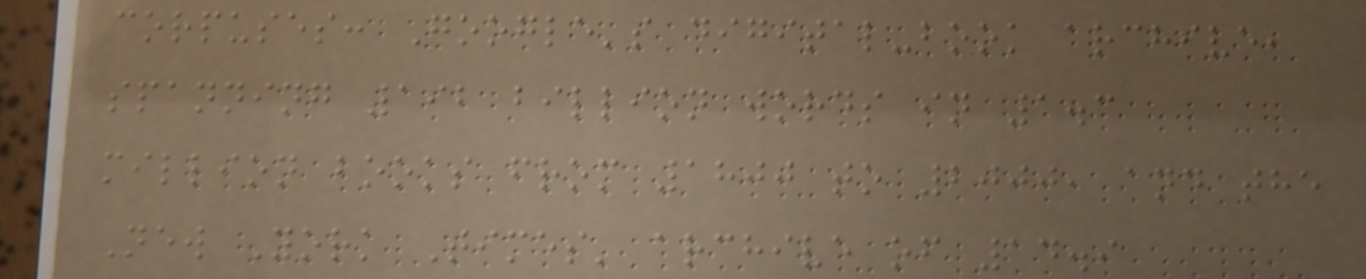corpuses: Google's digital-book archive,
spanning 192 billion words in 1.3
million books from 1800 to 2000, and the
New York Times' archive of 14.9
